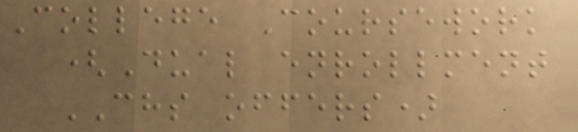College Coursework
(Dual enrollment
CHS offers)
